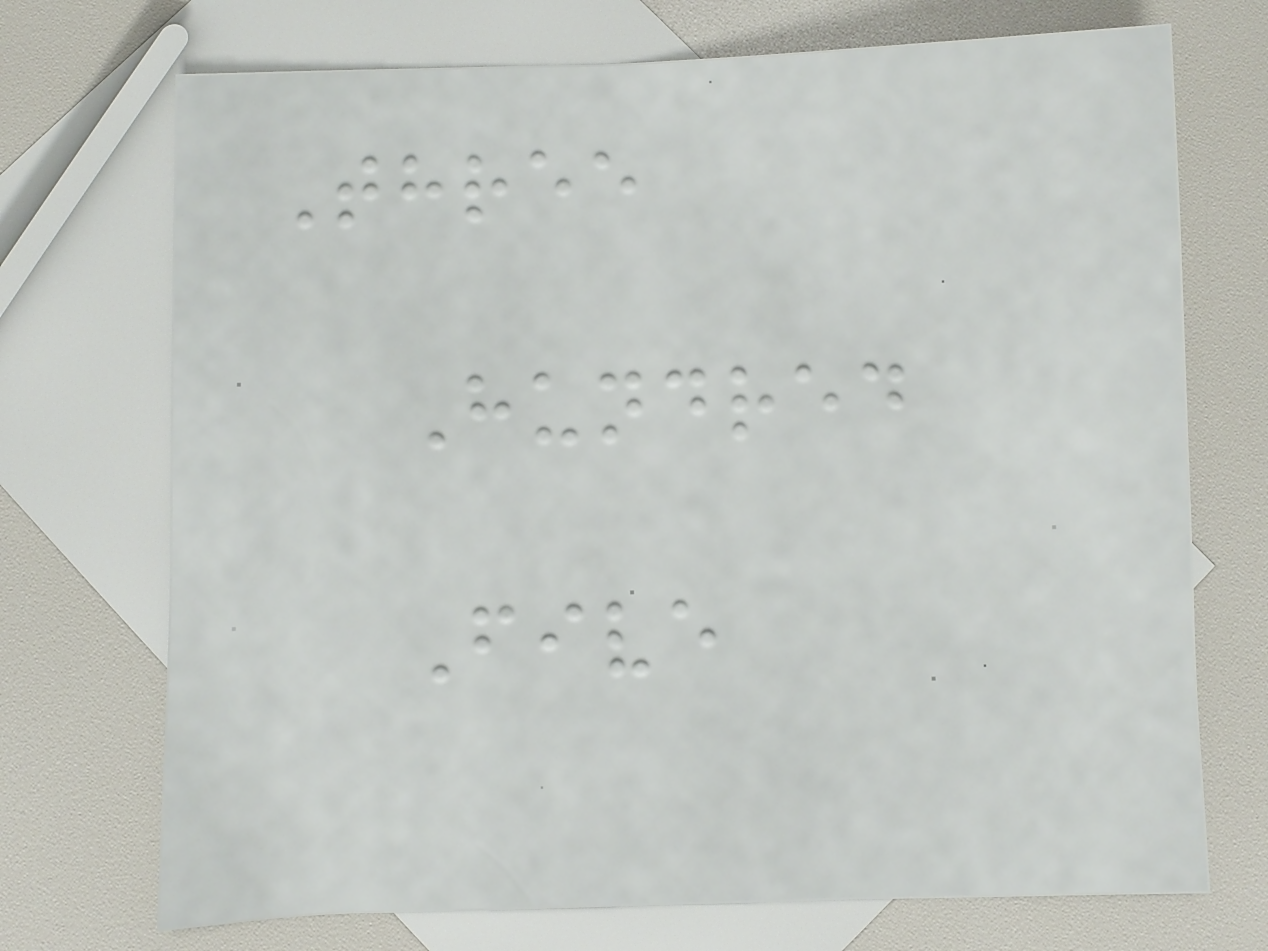Three
Hundred
Five
